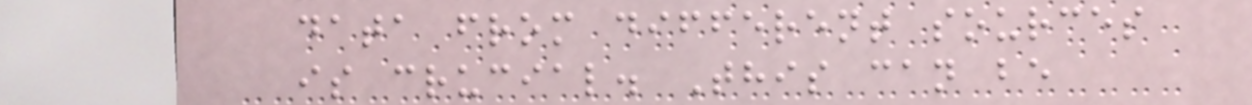data from different sources
is crucial. This can be
